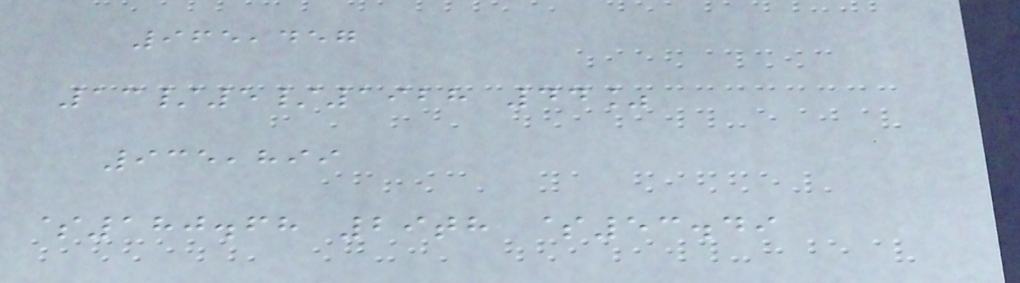965,457
13/5/1928 44%
935,899
$180.68 29th $53.49
